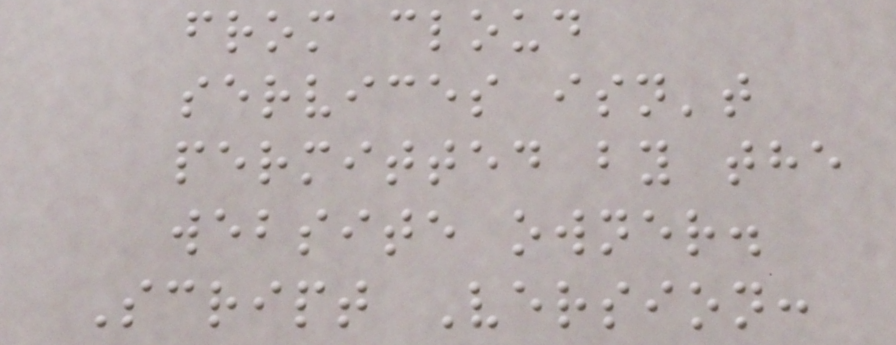from cloud
services isn't
permitted by the
website owner.
Script Version:
